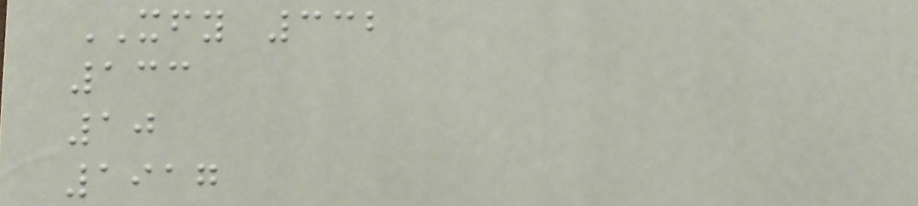XFY 332
133
10
1917
